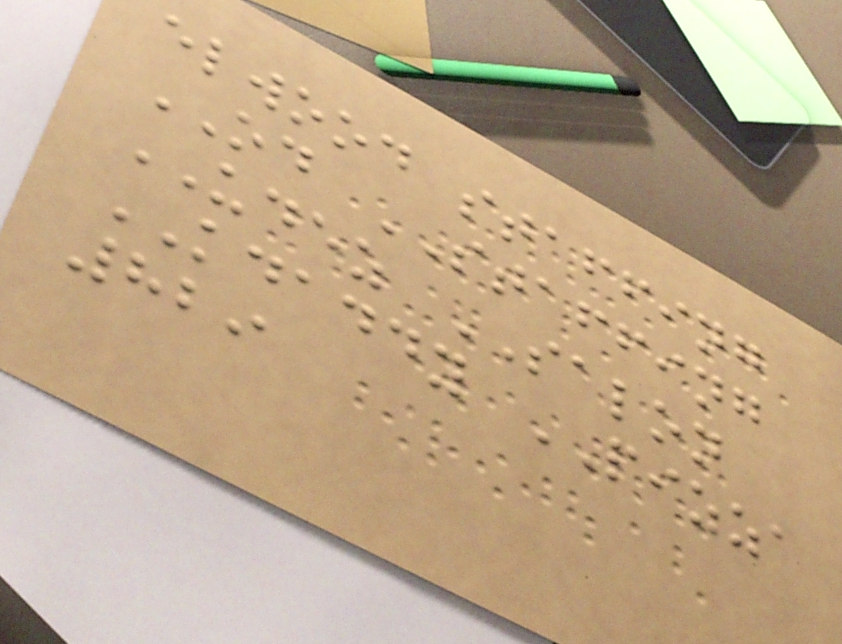elwood staffing
OD STAFFING
UDEZ SALON
KDADDY PIZZA
829
